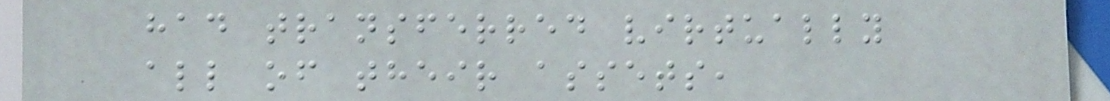had transferred virtually
all of their assets,
